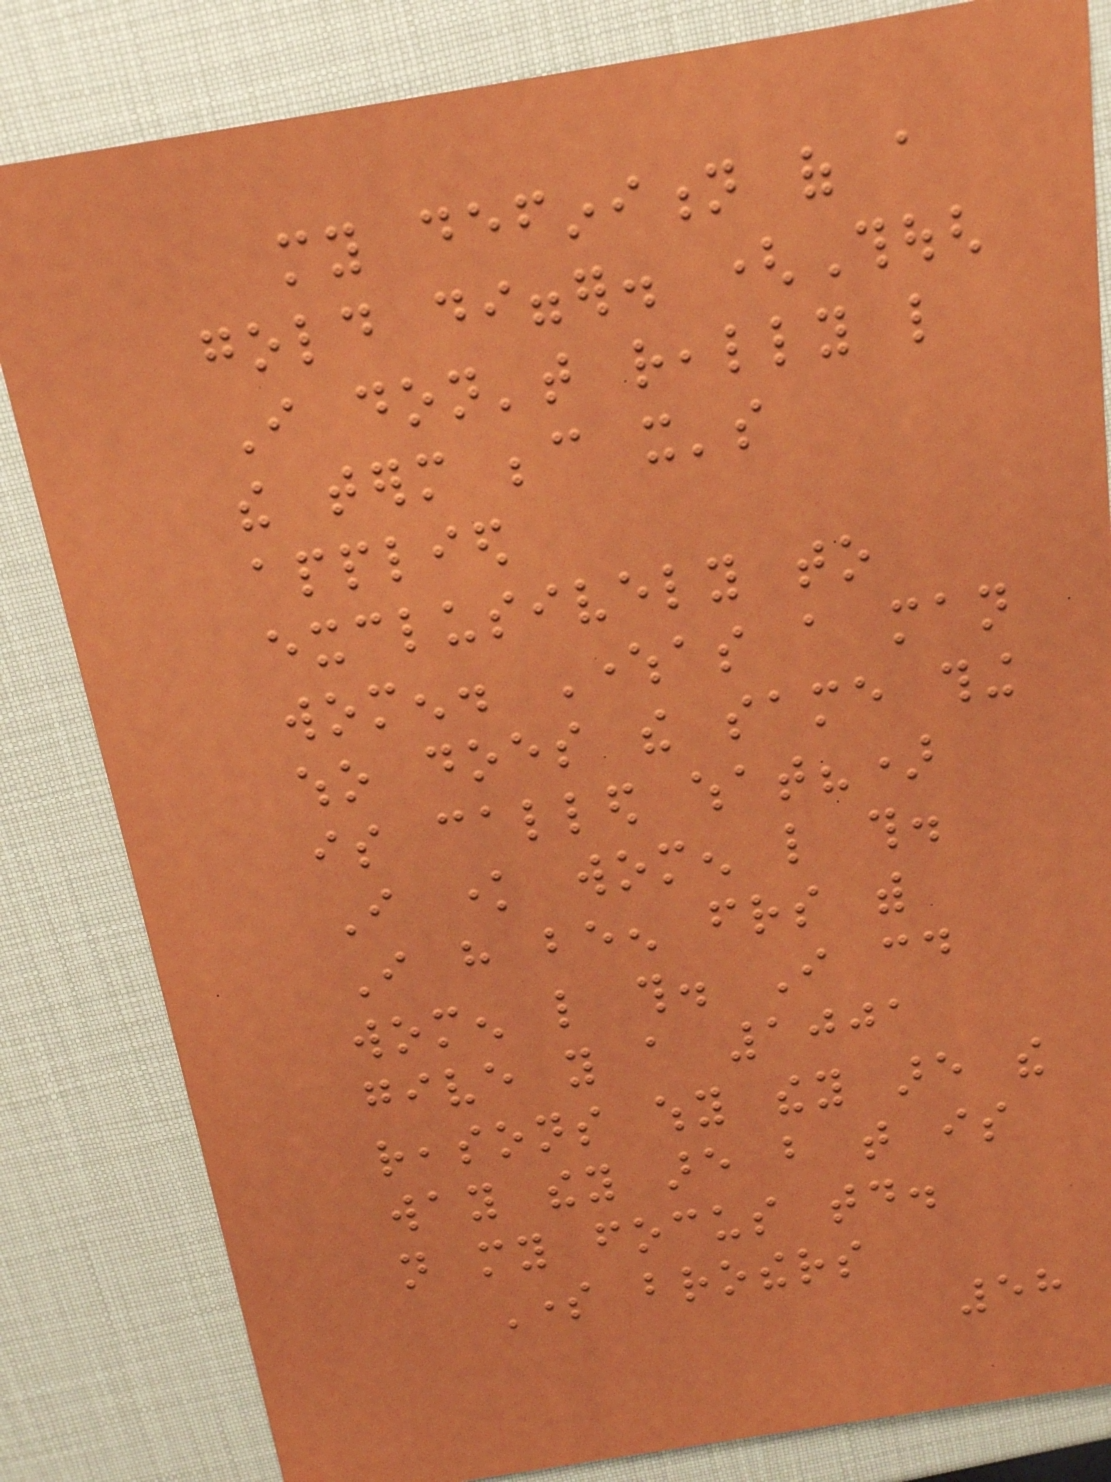my definition of a
gold digger. (Though
I don't really like
the term because it's
applied
exclusively to
women. Whereas a man
who does the same thing
is called what?)
I know women like this.
I have been friends with
women like this. I could
give you a 1001
reasons why they are the
way they are but that is
not my focus today.
Some brothers
58
